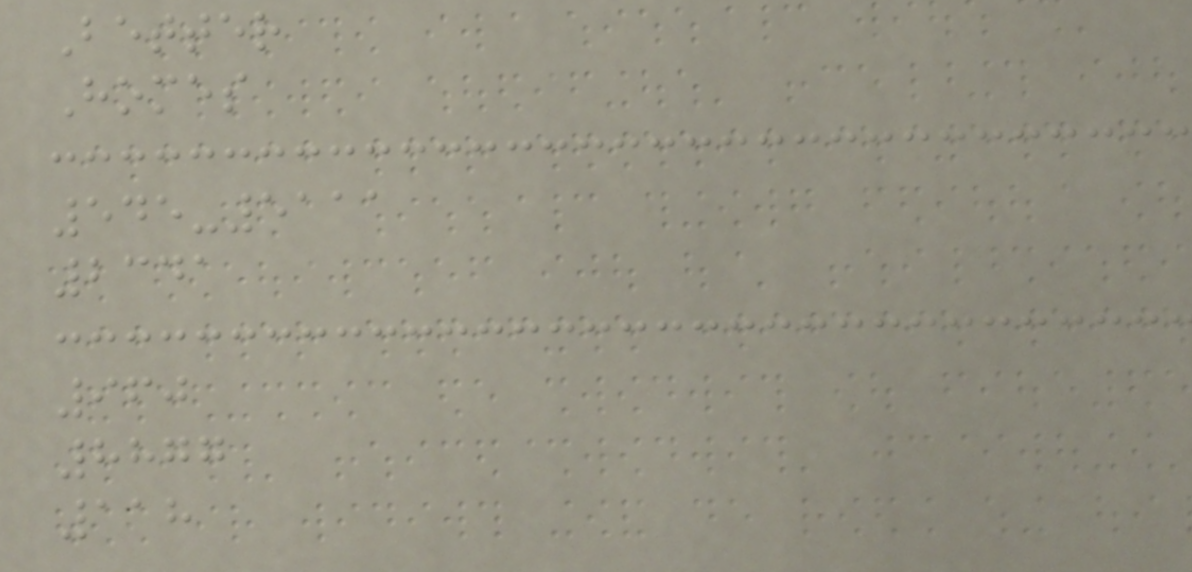Better
Homes
545-5111
2341
960
8877
118
